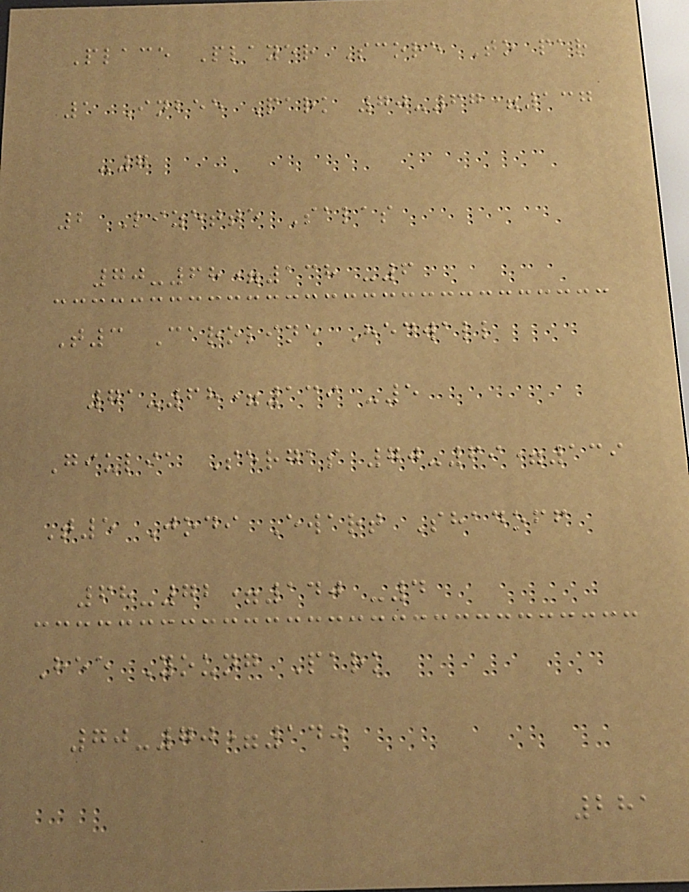Place Player Score To par
1 Inbee Park 70-67=137
-7
2 Lizette Salas
70-68=138 -6
T3 Caroline Hedwall
71-68=139 -5
Giulia Sergas 70-69=139
T5 Jodi Ewart Shadoff
68-72=140 -4
Hee Young Park
70-70=140
281
